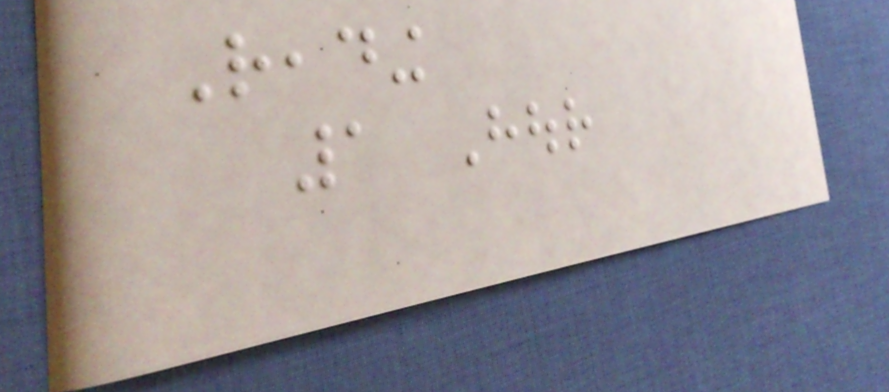Reading
1 Hour
